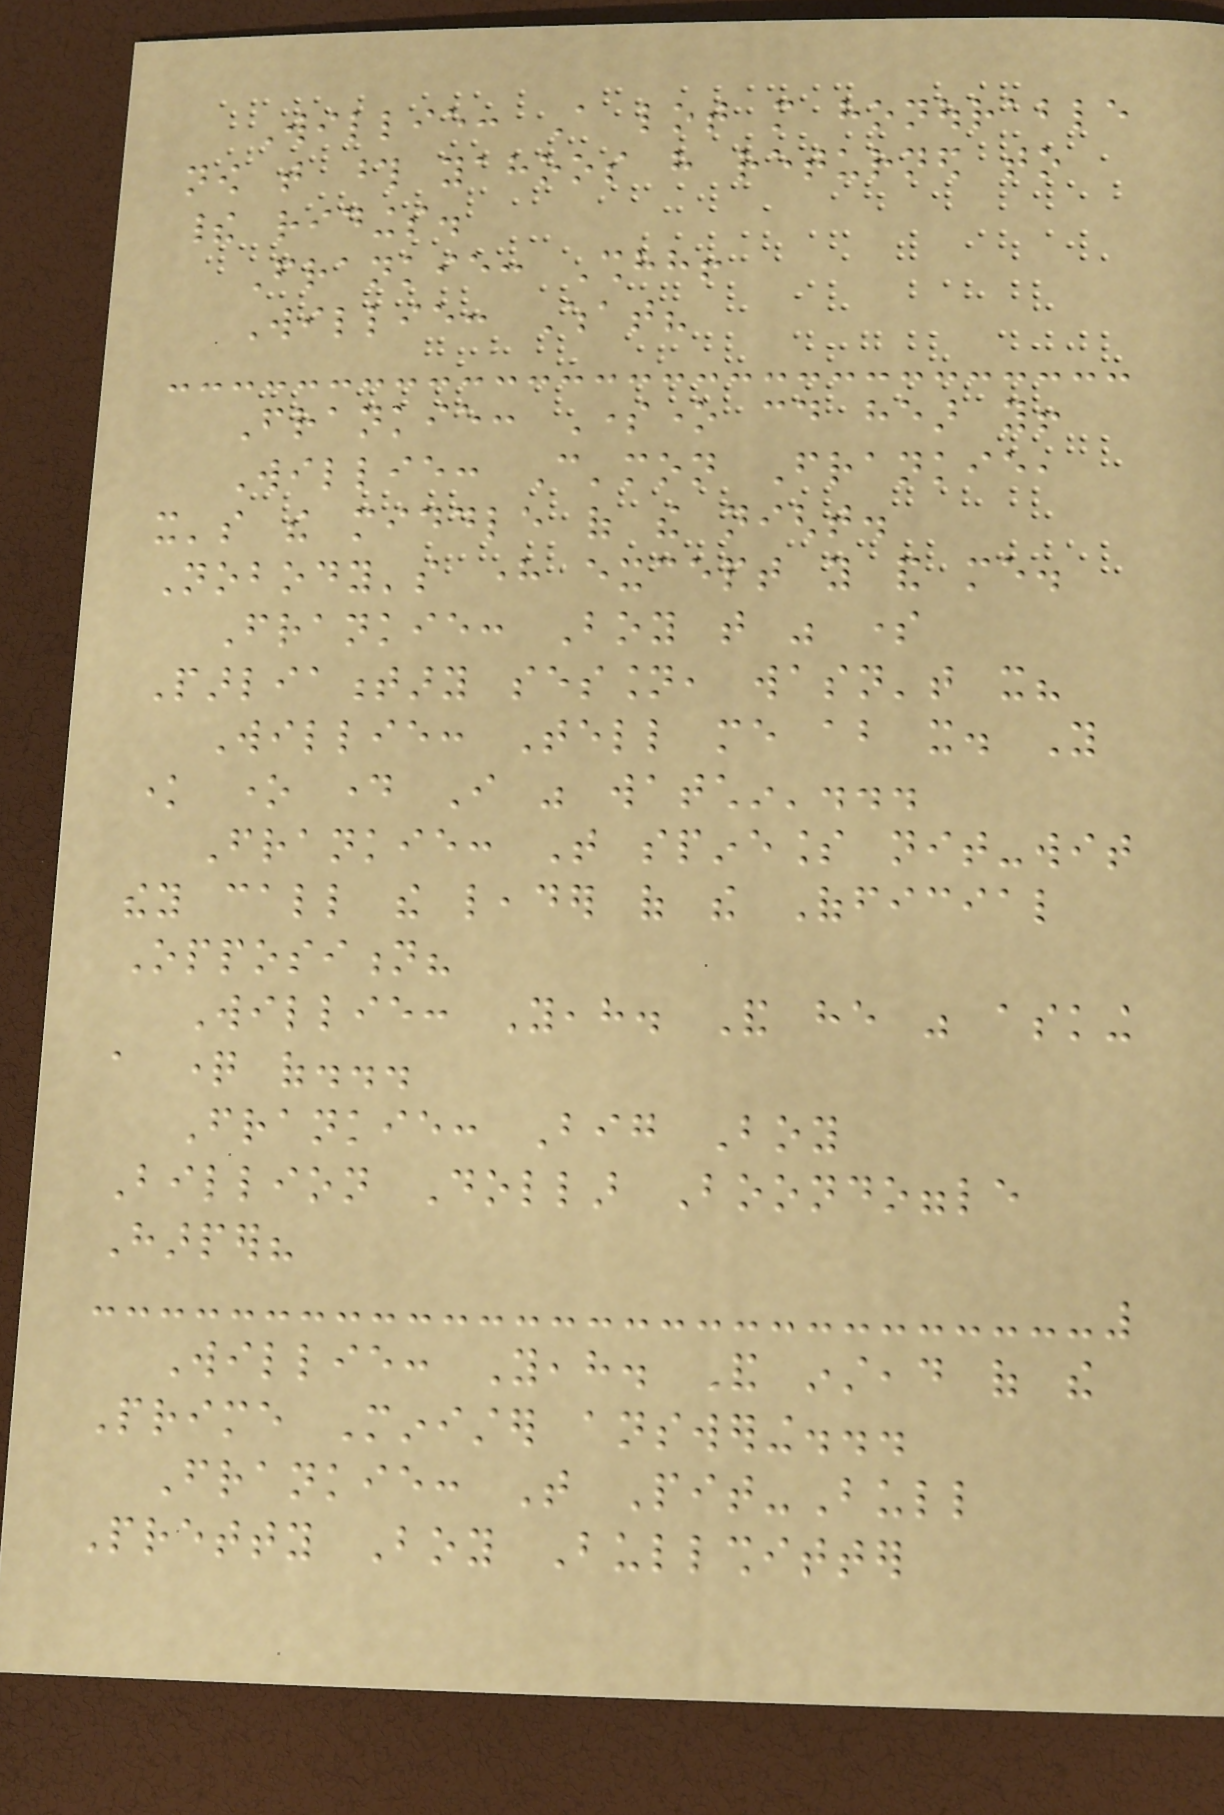Willie: A lot more honourable
now that those yahoos have returned to
their ridings.
Frankie: Shhh!
Willie: What?
Frankie: Someone could hear you!
Willie: C'mon Frankie,
it's the middle of the night.
Nobody's here except you and me.
Frankie: Boy that was some
Parliamentary session, wasn't it?
Willie: Tell me about it. You
know one day I was watchin'...
Frankie: That spineless nit-wit
they call the leader of the Official
Opposition?
Willie: Yeah. And he was asking
a question of...
Frankie: Big Boy
Billion Dollar Boondoggle
Harper?
Willie: Yeah. And instead of the
Prime Minister answering...
Frankie: That Pit-Bull
Pretty Boy Bullshitter
